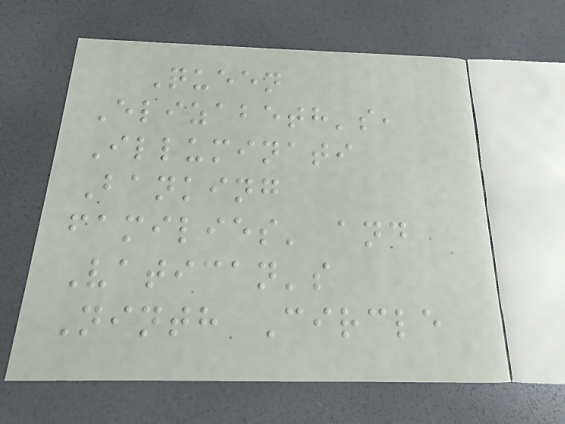Queen
Elizabeth's,
Illuminati
Banking
families' and
Vatican's
Ninth Circle
